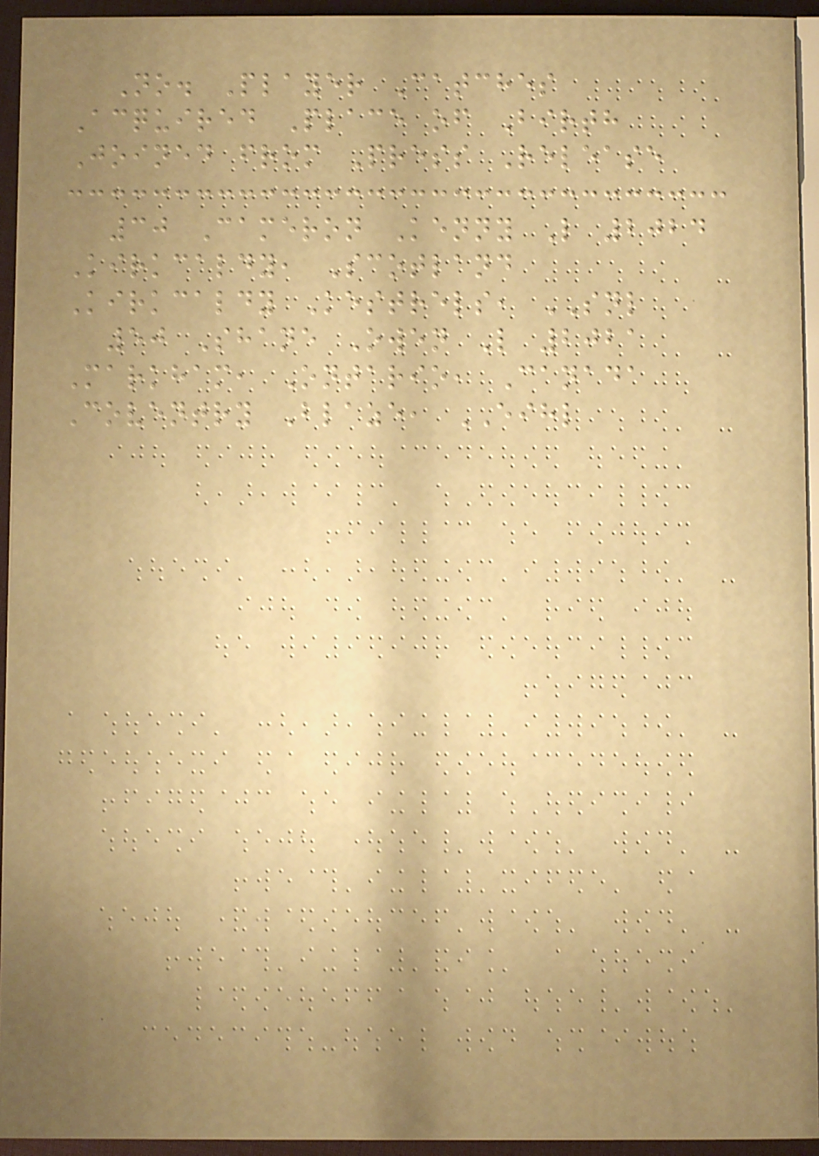No. Player Catches
Acquired Place of Birth
Joined from Press Release
30 Cameron Kenny L 2024
Kirkcaldy, Scotland
Kirkcaldy Kestrels, SNL
50 Shane Owen L 2021
Markham, Ontario, Canada
Coventry Blaze, EIHL
